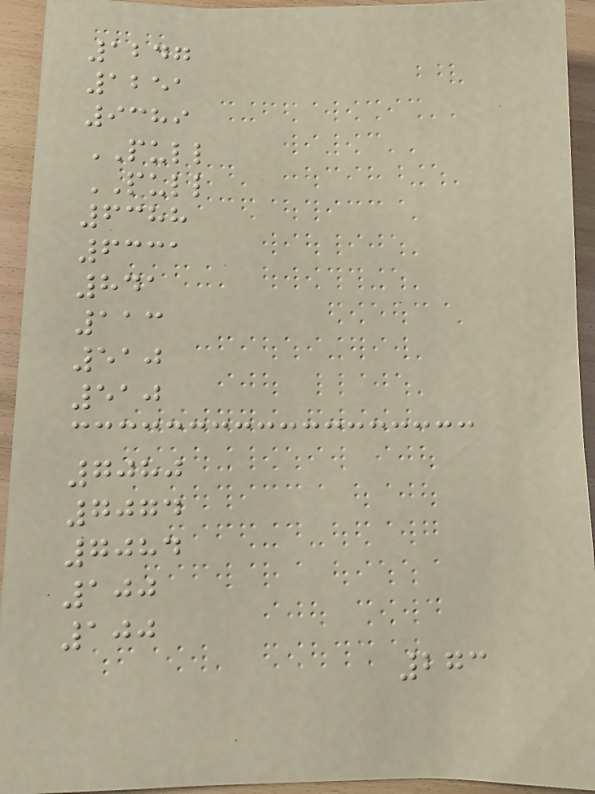1247
1251
9389
PULL
PULL
6388
6331
841
113
510
510
7080
7074
7084
100
100
273
